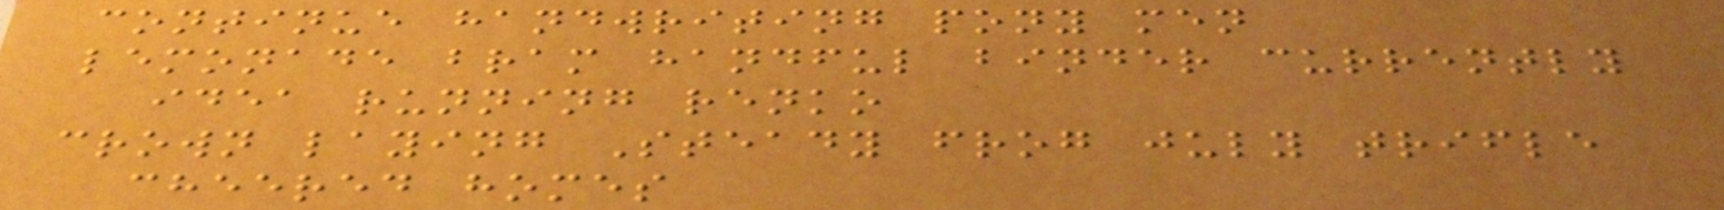continue handwriting pony men
lemonade bram handful binder currently
idea running renko
crown laying Steady frog july trifle
cheered homes
